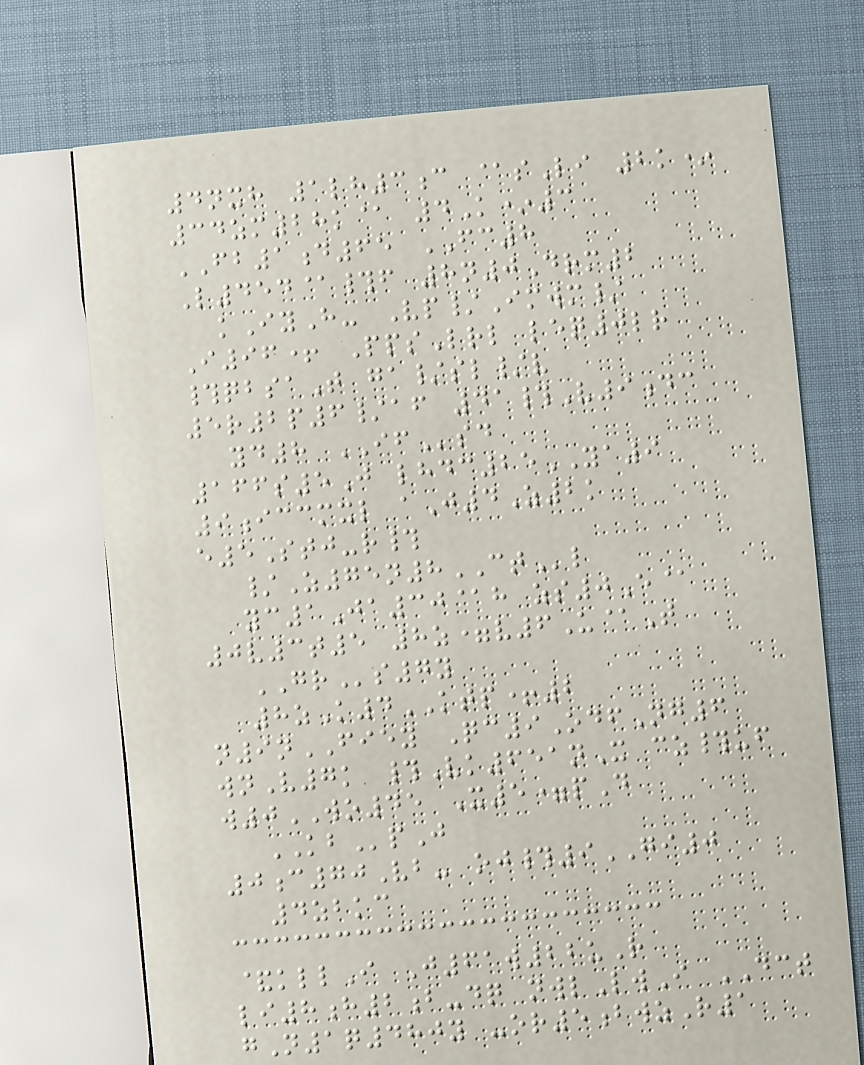4nxh 1lh3c @sLi 2k*
34zm28k@ 4K*3
FB1d65 FC8
L454@#f 8n0Drm2
kIyH- Vp/Imwm/
I96+ PpsLrl leq0lr
#qbsaT ga/sl/v
5r2p6/af 41#V9dc
yd8 IFsd
166s5J lhdc25YA9
9iccmxl aJ4Z2k
e5Stj-r#
/Z75n8CTl
yc1Ja30@h zs0E@
0v3t5 8z=v6U@T
GRs7y
8zK4KTP+2
n9nFIEY Qc9OdfNg6
wnV7k #Vk651nX cz#uf
w0WO45 X5=pD
KBpJ
0c70Vb- oj#9GI0
4zbkc
&kllI J61w22uR
li8h2b-dq nwlLwI DCT
gN1q480y -or5bwzR1
